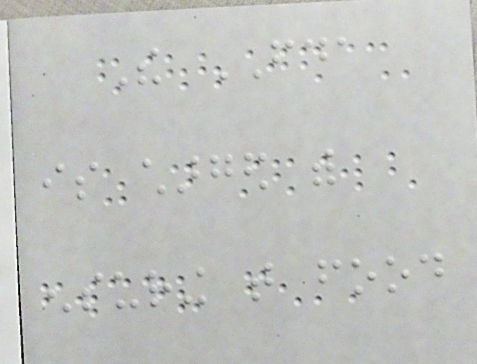The FDA
is charged with
ensuring that food
